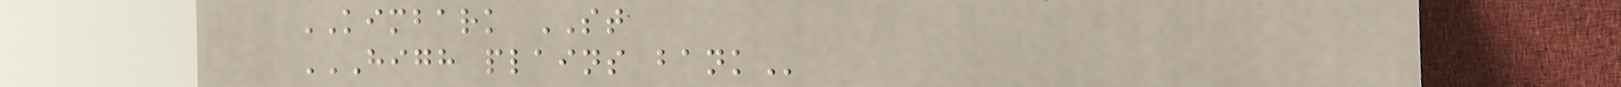KIMBARK ST
HIGH PLAINS BANK
